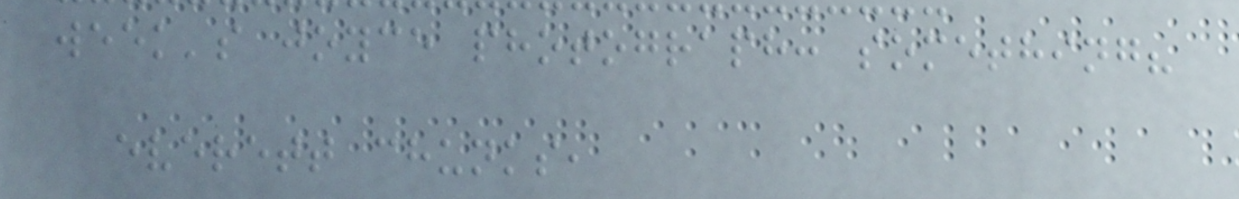week's joyce photograph: something?
everett chunks,
